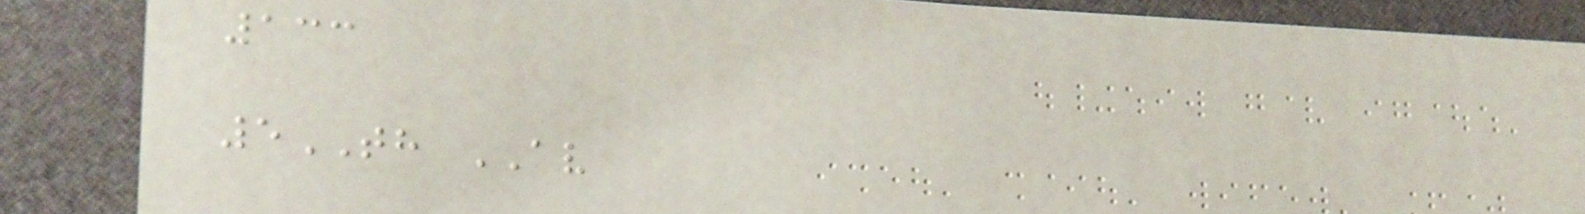133
5TH AV
